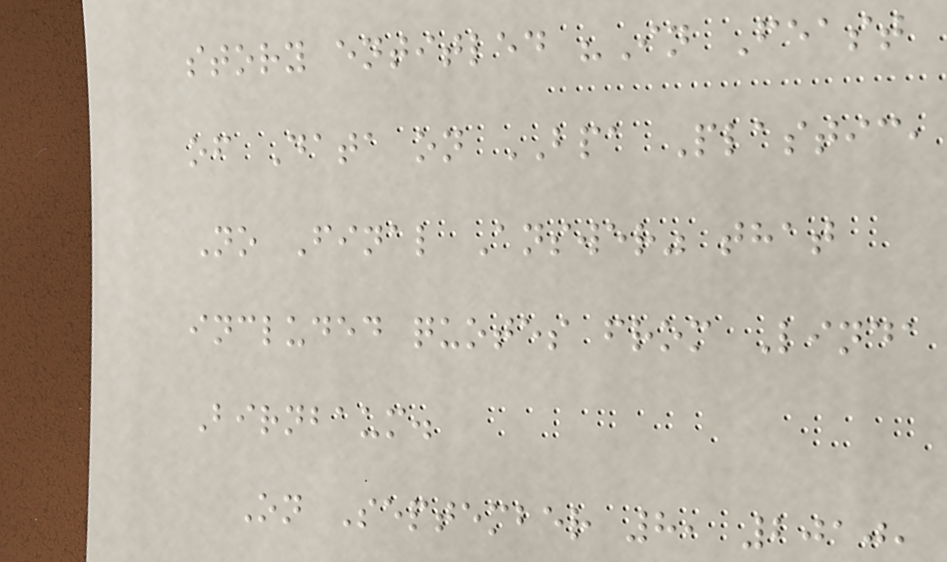story entitled "In Feast
of Data on BPA Plastic,
No Final Answer" that
included quotes from Linda
Birnbaum.
On September 8, 2010,
